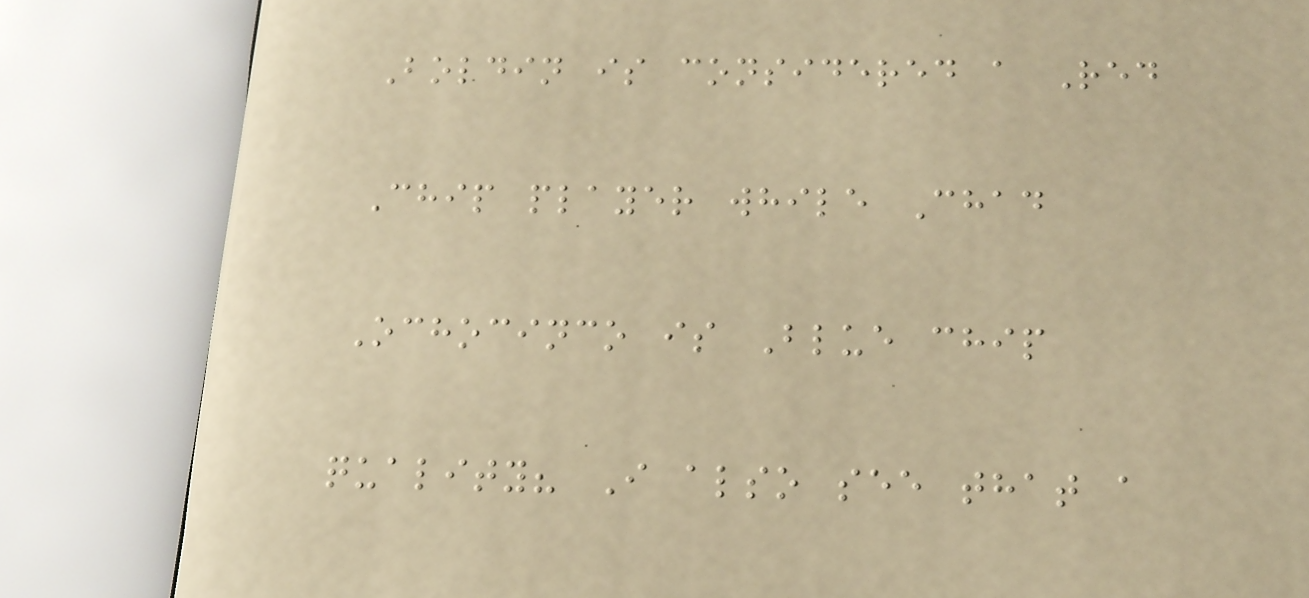Boldin is considered a Red
Chip player while Chad
Ochocinco is Blue chip
quality? I also see that a
